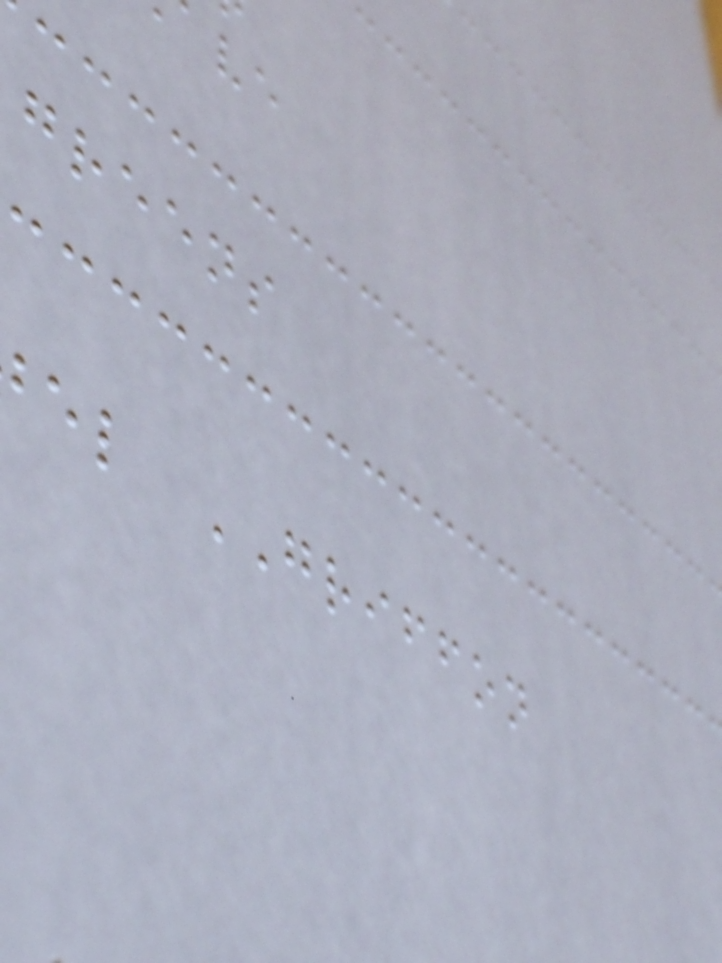greens
el GRIFFON
